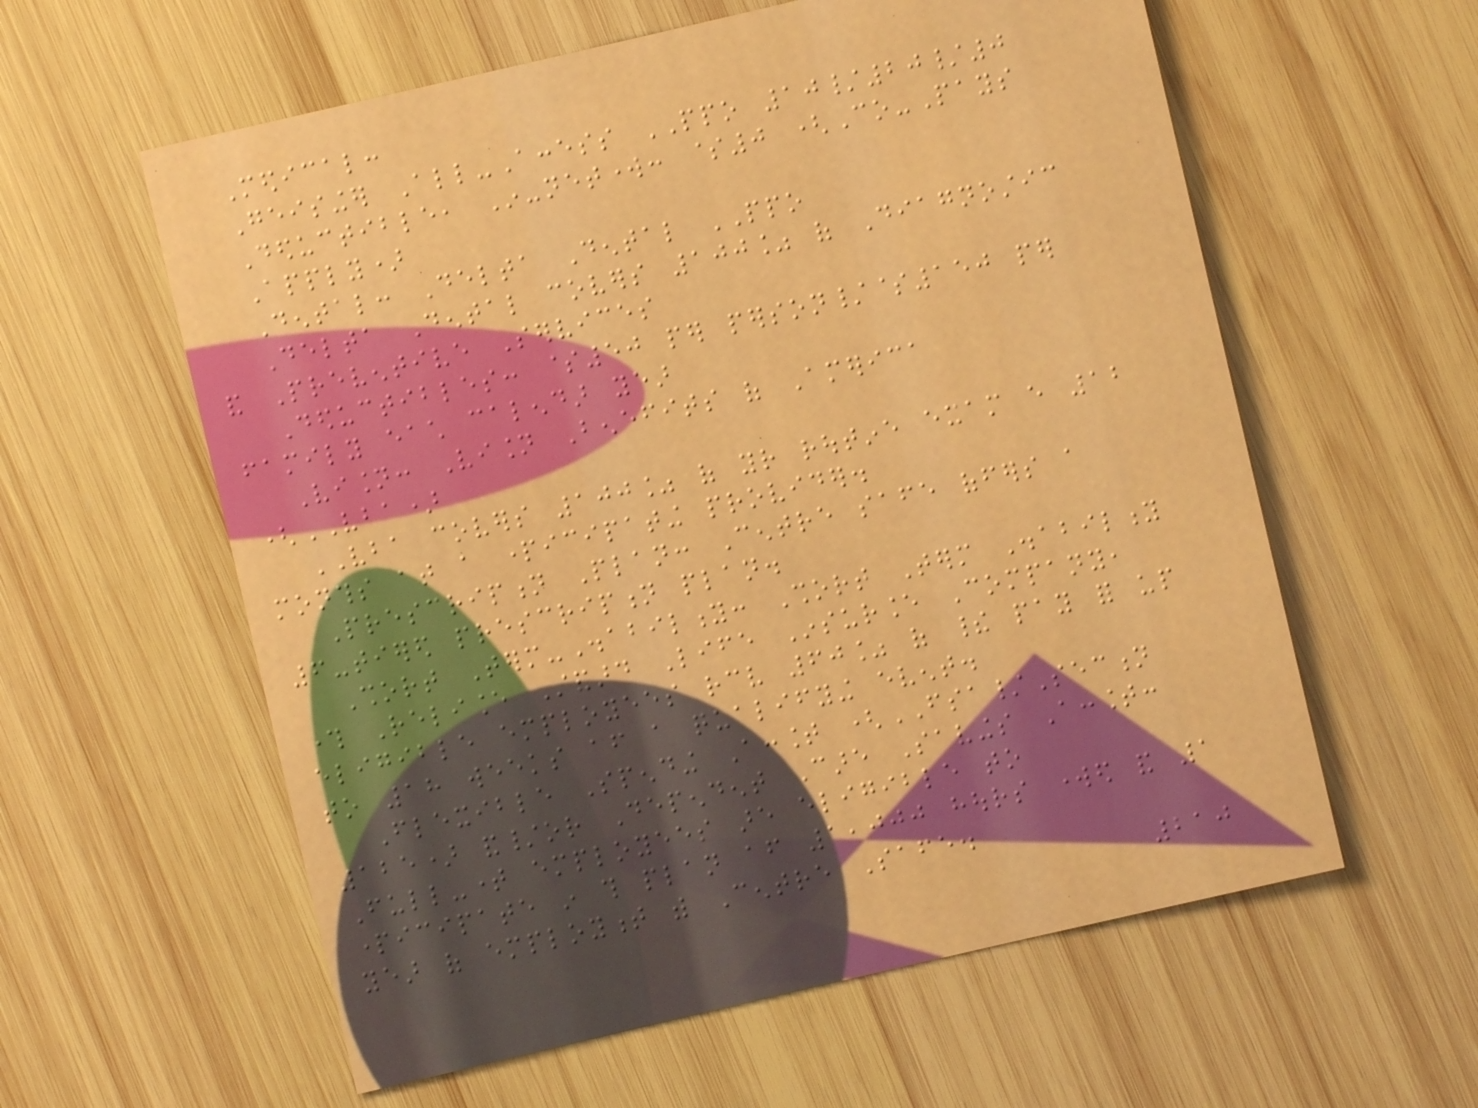Medical:
Geisinger All-Access PPO 10/20/0
Deductible, In-network: $0 (Co-Pays
Apply)
Dental: Delta Dental PPO
Delta Dental covers 100% of Diagnostic
and Preventive Services
Deductibles: $50 per person/$150 per
family each calendar year
Vision: Vision Benefits of America
(VBA)
VBA covers 100% of your routine exam every 12
months at a participating provider.
Prescription Plan: Centre safe offers a
6-tiered prescription plan.
Short Term-Disability: Short Term Disability
through Reliance Standard Life Insurance Company,
eligible employees receive 60% of their pay for up
to 18 weeks after a qualifying event.
Flexible Spending Account (FSA/Section
125) and/or Dependent Care Savings Account:
Full-time employees are eligible to
participate in this plan after 1,000 hours worked and 1
year of employment with Centre Safe.
210
